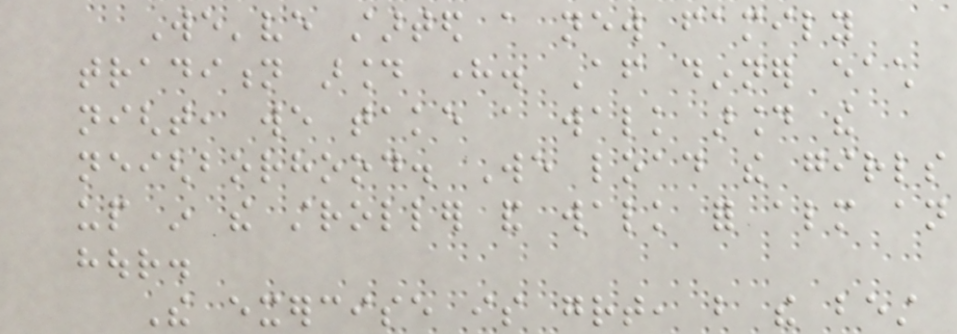We've started a new family
tradition around here. After dinner each
night, we take a walk around the
neighborhood. We load the girls
up in the stroller and walk for almost an
hour.
The exercise is great, but the best
